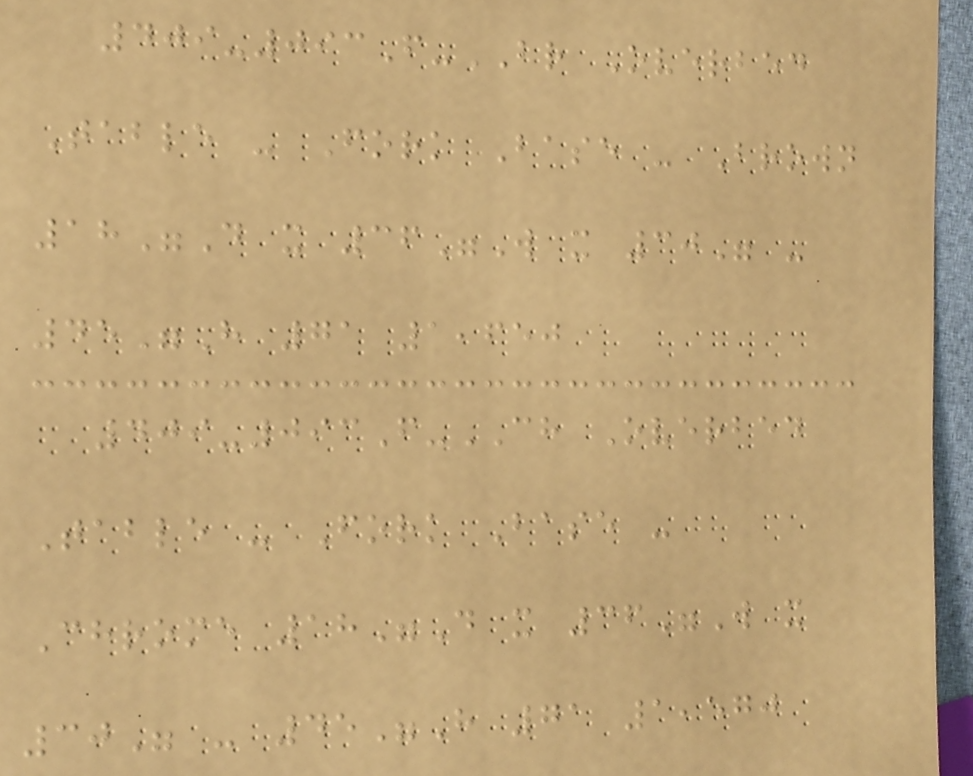409-093F-BR Overbed
Table - Fork Base - Brown
18"D x 36"W x 30" -
45"H 71 1,650
409-093F-CH Overbed
Table - Fork Base -
Chrome 18"D x 36"W x
30" - 45"H 71 1,570
